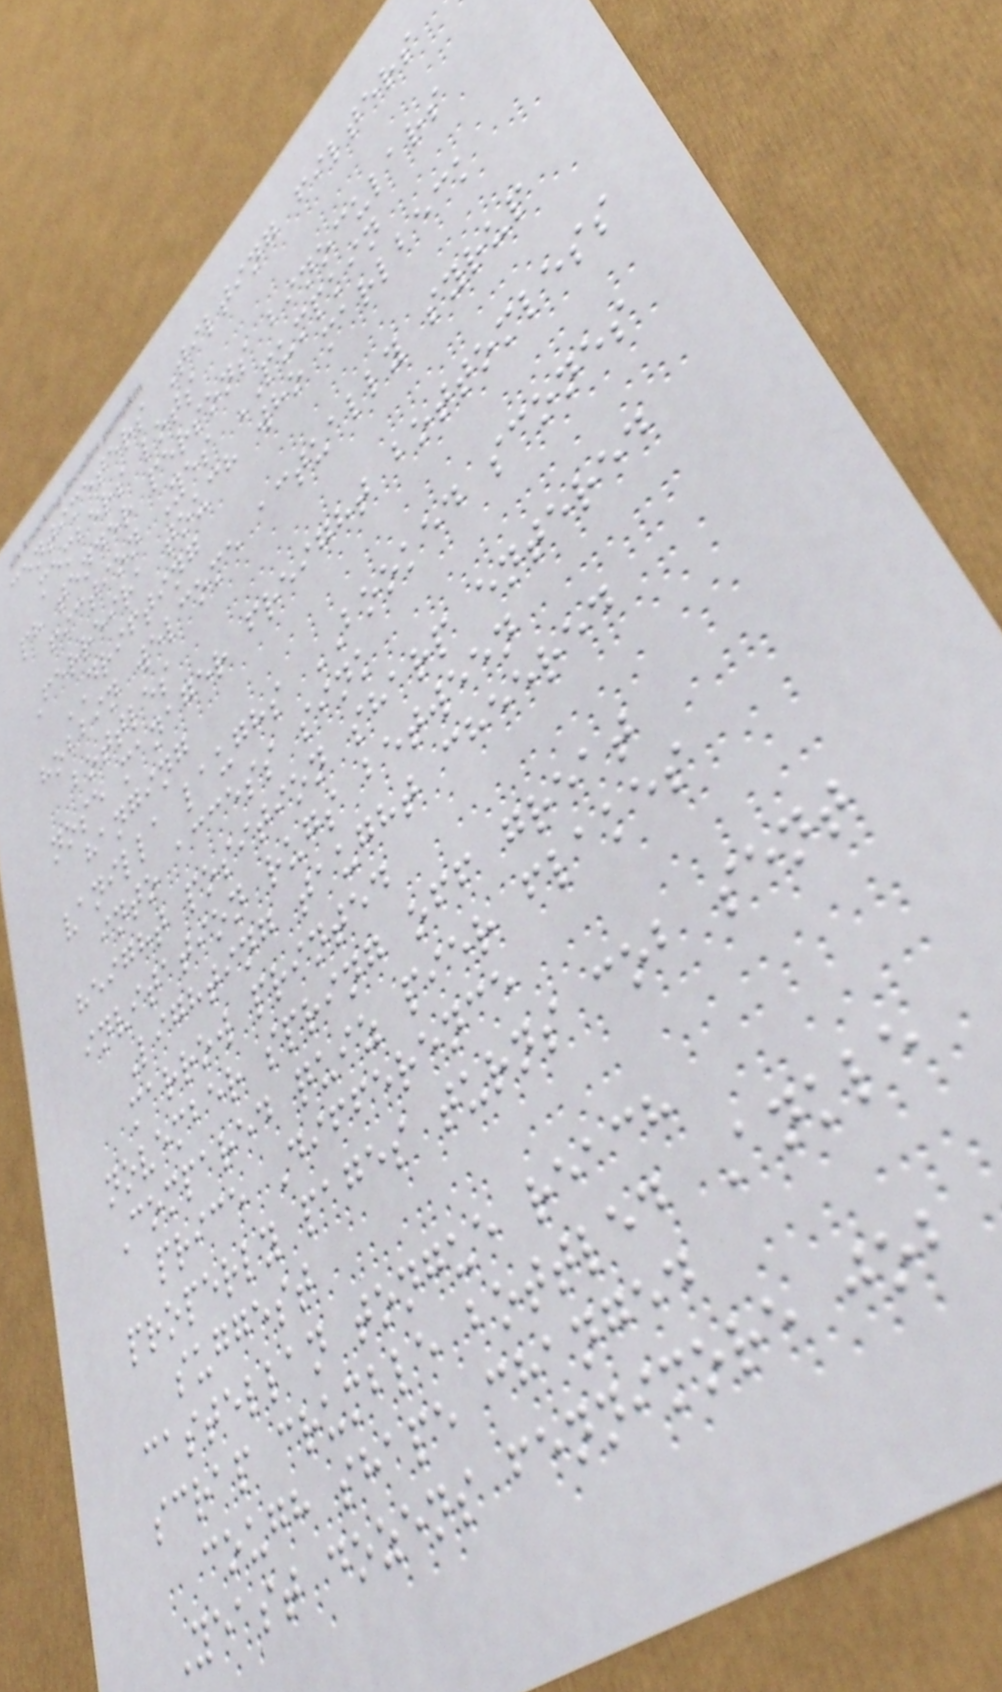centimeters Tilting filters
members lots
ph tender persons binoculars
fiction Yes PUMPKIN
Ferreira touch who marlbeck
DRIFTING
hobbin welcome actually syrup
bottles
nose manager freight bottomless
hanging
vanilla laughs BOOKED scones
into access sink
height position sharp entered
invitation rugs between
Lighting taught cheered
marrow printed
november spring off great
Compared quiz pier flakes
price Difference
properly pages turns cob sent
suggest
castellan tongue reach
scrap crumble bottled Ankle
cough shape changed
Yeast dozens fennimore job
